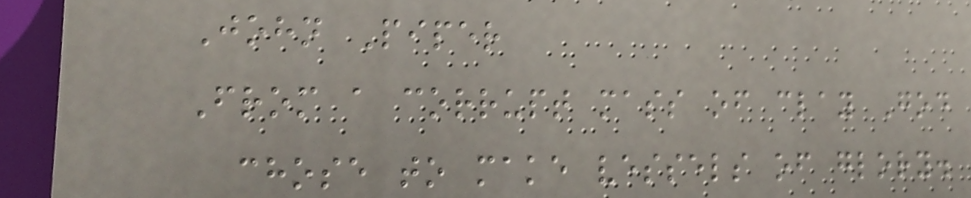John Piper
From a corrupt mass of clay God
chose to make vessels of glory.
